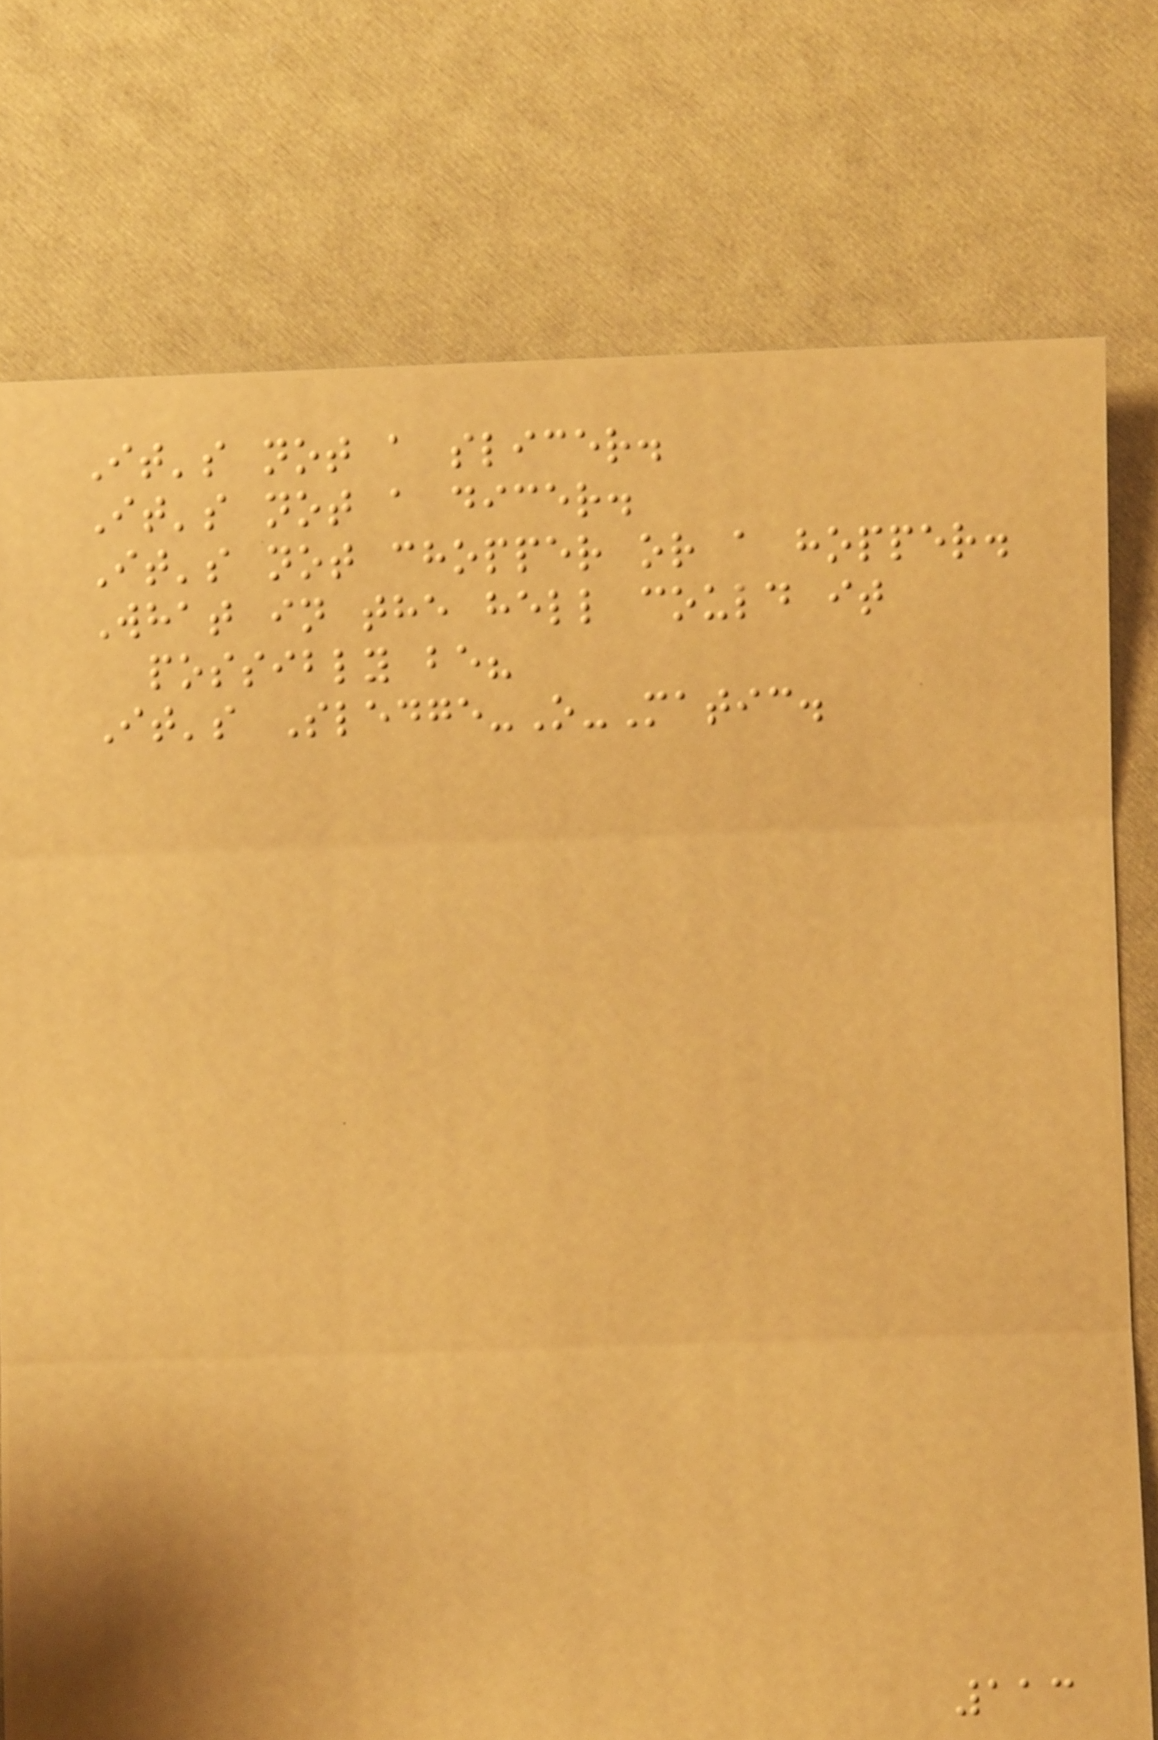It's not a slicer.
It's not a dicer.
It's not chopper or a hopper.
What in the hell could it
possibly be?
It's Sledge-O-Matic.
113
